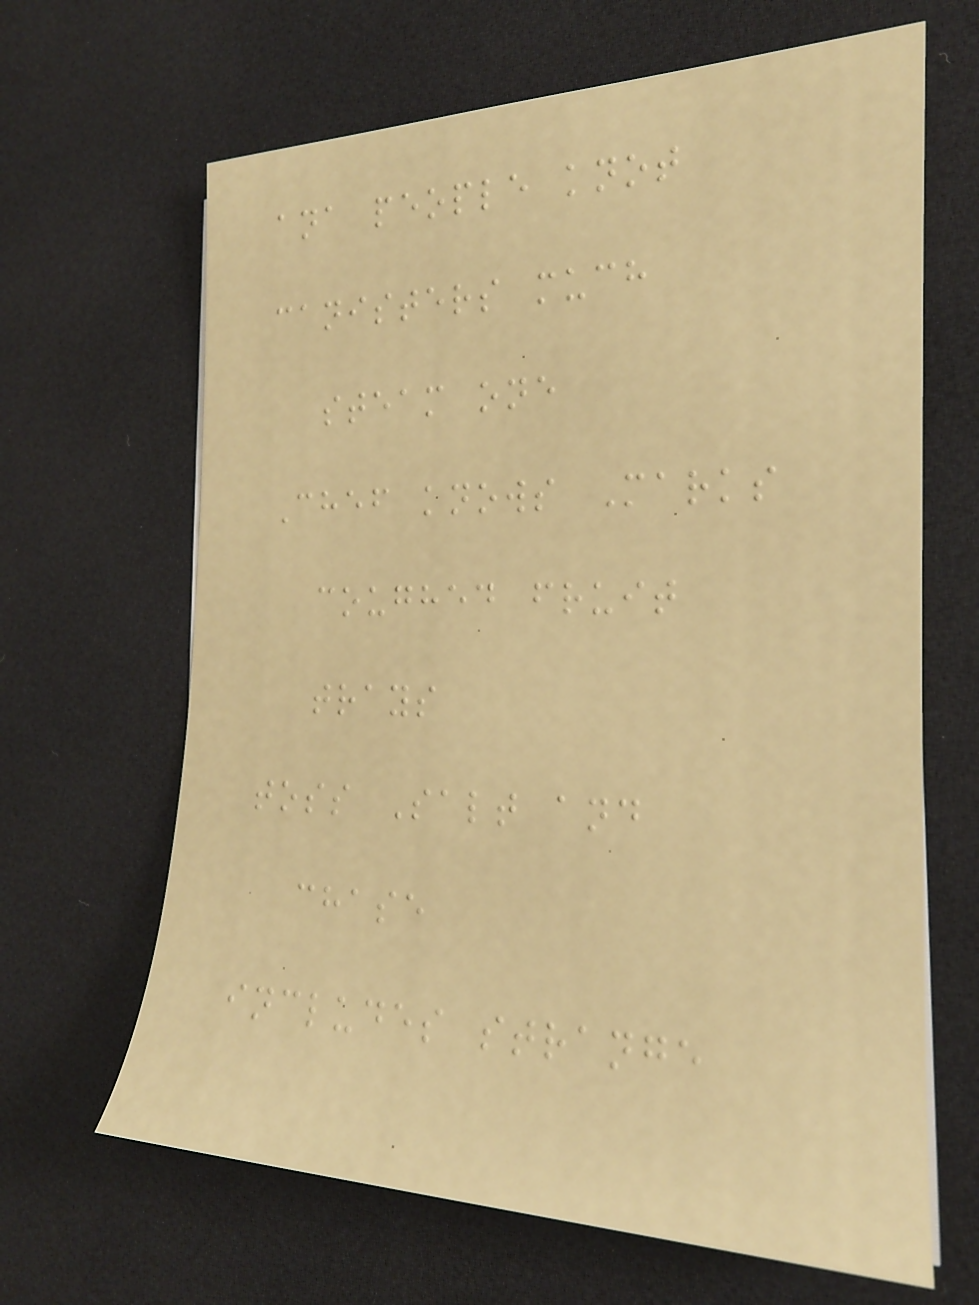ana people knot
canisters much
steam one
Chef knows Marks
coughed fruit
trays
toss Salt and
chase
includes strange
